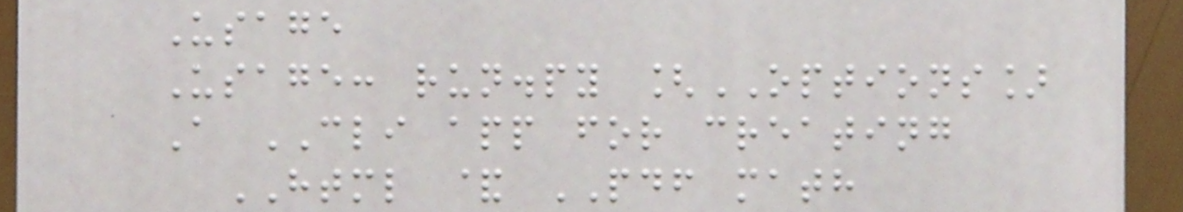Usage
Usage: run.py [OPTIONS]
A CLI app for creating
HTML & PDF math
